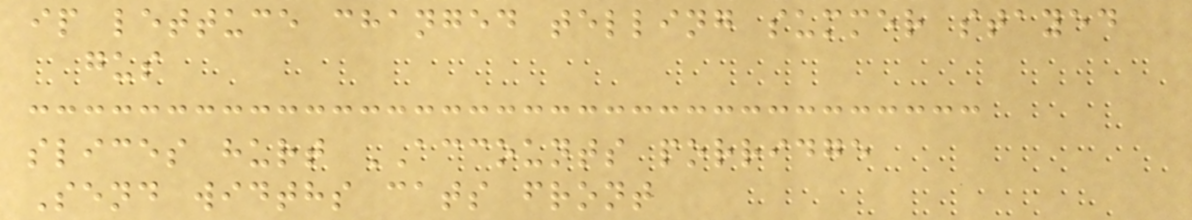ip lettuce changed telling summer stayed
gus
slices hurt ACCOUNTS porridge
Send widths cats front
